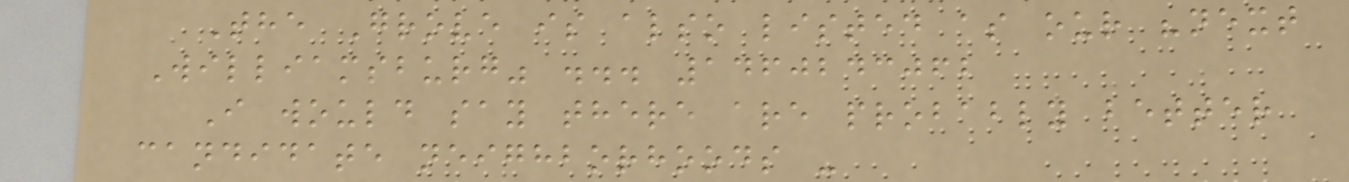The Grove is also listed as our "next
Williamsburg" ... 1460243062
I would say there are probably better
candidate neighborhoods -
